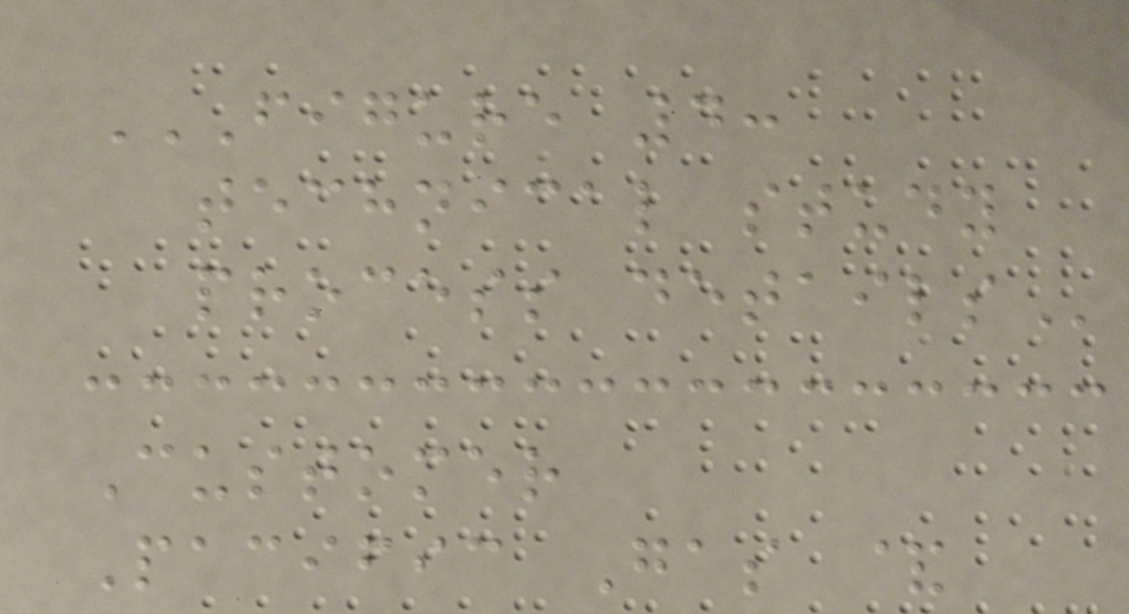FIGURE 4:
TECHNICAL STUDY
PROCESS DETAILS
Customer
Pacific Gas &
